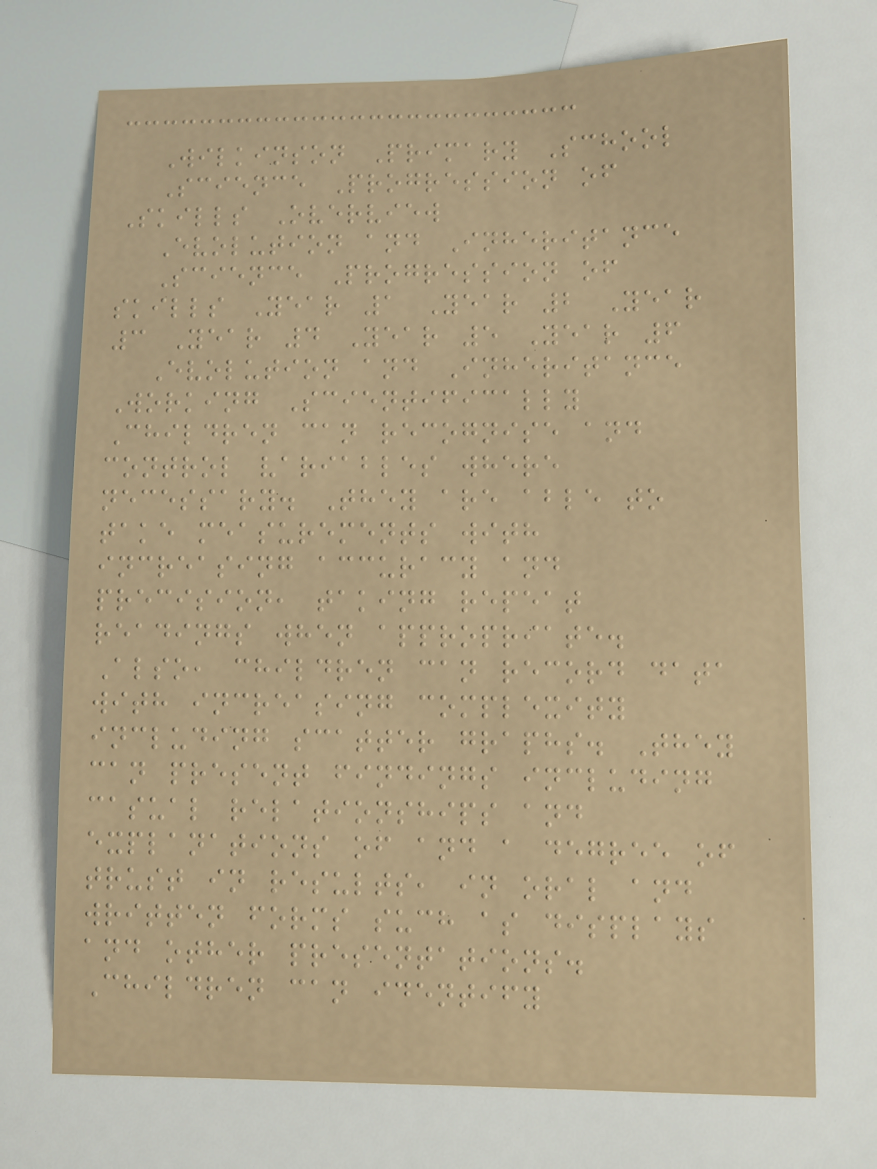Wilkinson Primary School
Science Progression of
Skills Overview
Evolution and Inheritance
Science Progression of
skills Year 1 Year 2 Year
3 Year 4 Year 5 Year 6
Evolution and Inheritance
Working Scientifically
Children can recognise and
control variables where
necessary. They are able to
take measurements with
increasing accuracy and
precision, taking repeat
readings when appropriate.
Also, children can record data
with increasing complexity
including scatter graphs. They
can present findings including
casual relationships and
explanations of and a degree of
trust in results, in oral and
written forms such as displays
and other presentations.
Children can identify
